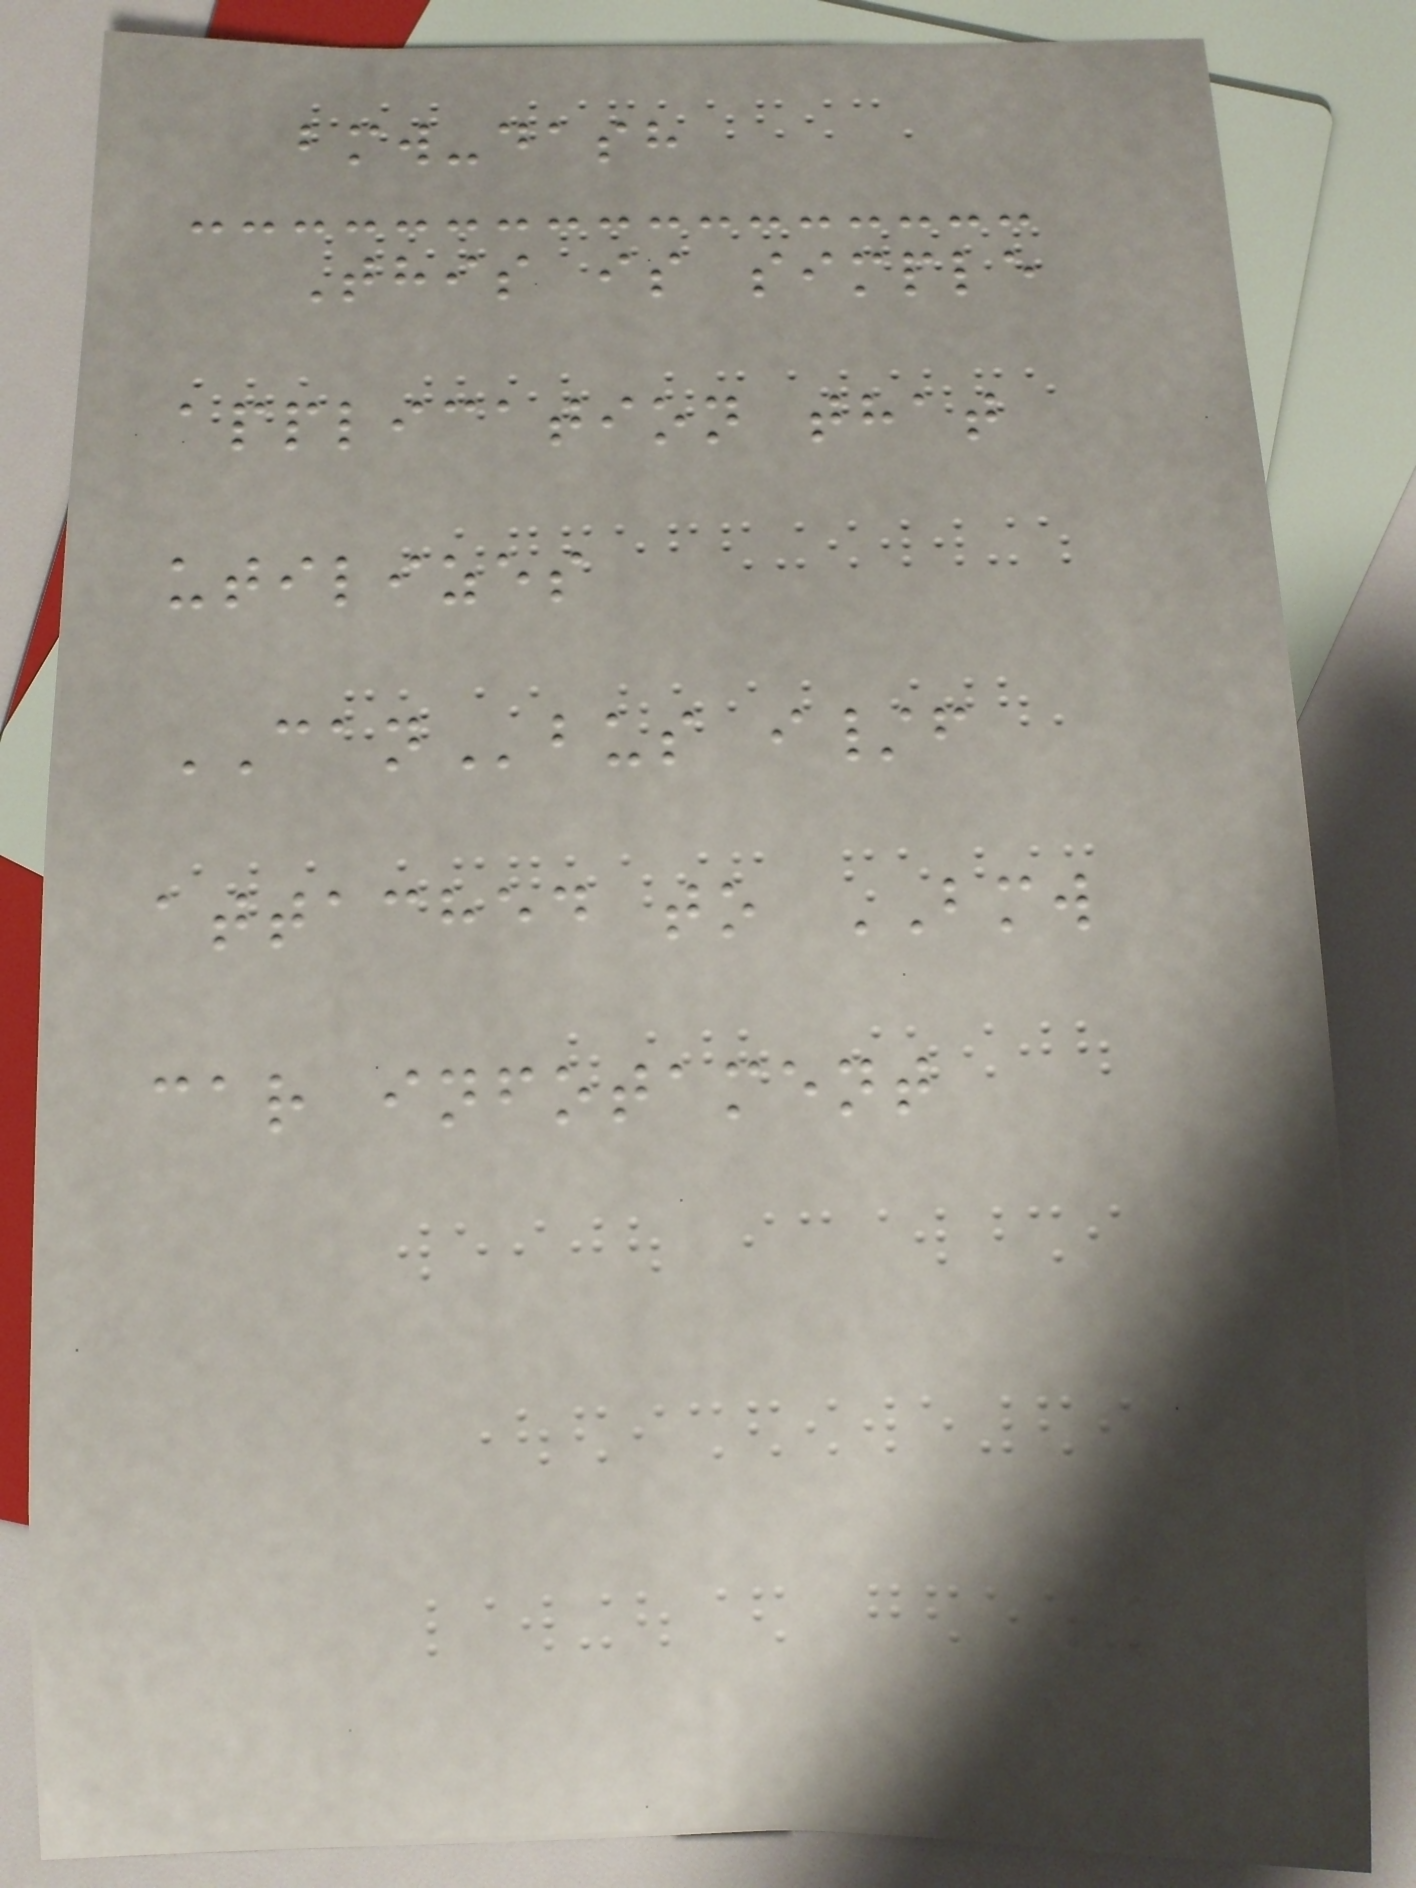bmw-dash
This is simple
application that
utilizes
CANbus i/f
attached to BMW
car infotament
